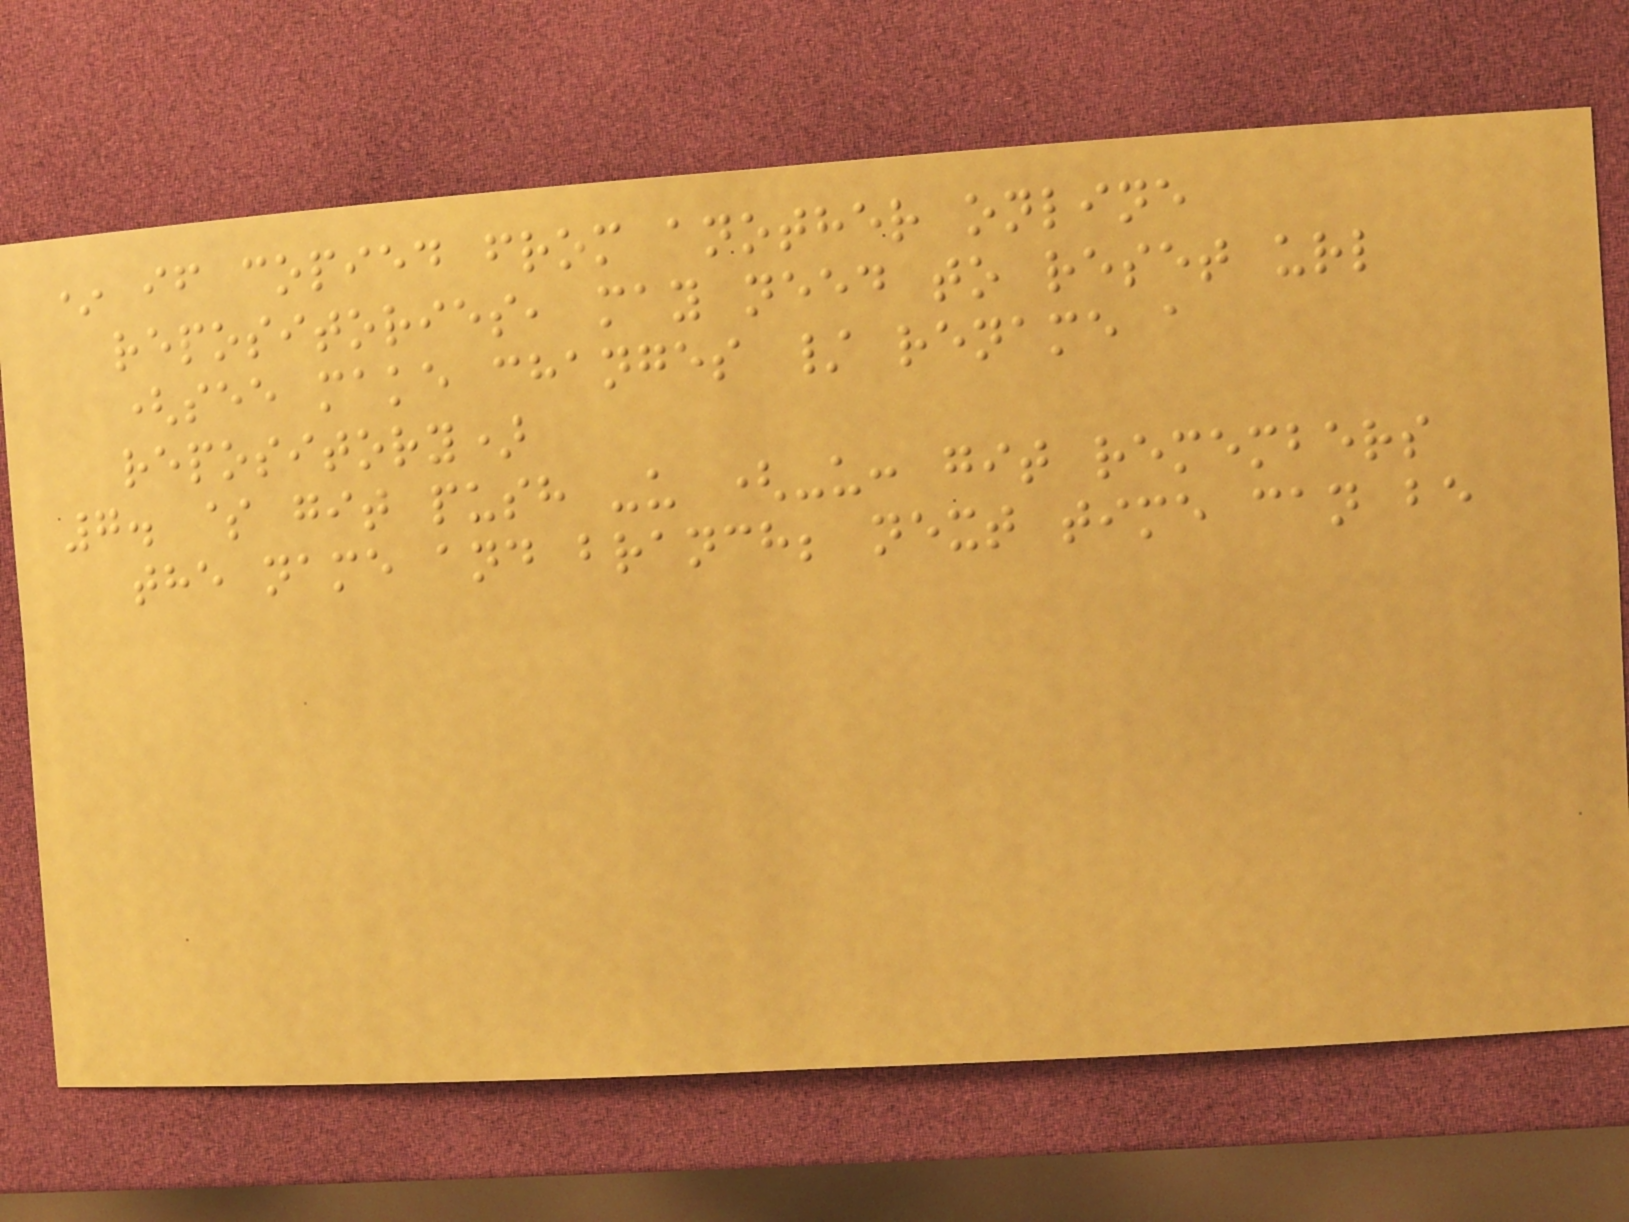* if copied from another online
repositories, may need to reset url
(see make changes / rename a
repository)
7. $ git push -u (-u: git remembers
the name and branch; next time can be
